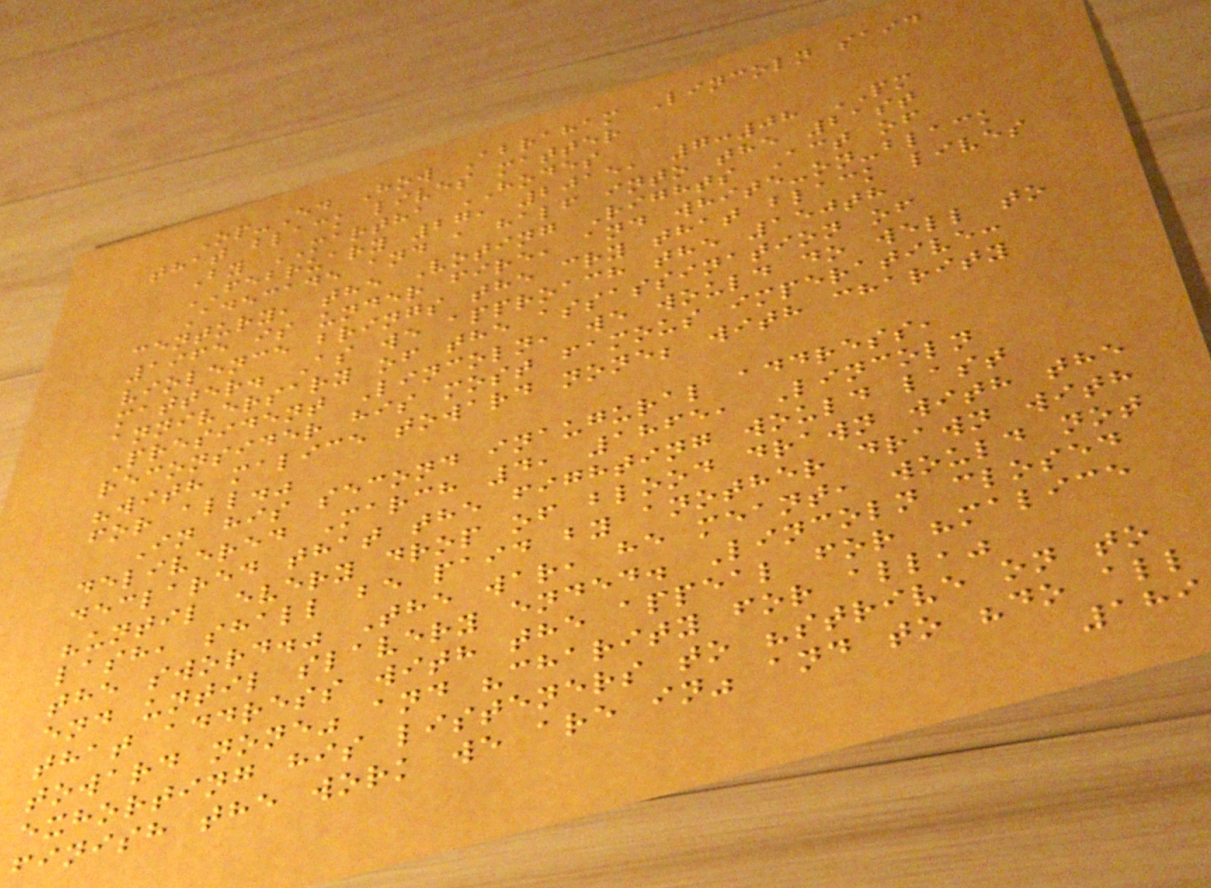Op-Ed How Abraham Lincoln said
that black lives matter
By MARTHA HODES
FEBRUARY 27, 2015, 7:08 PM
Adecade and a half into the 21st
century, the Voting Rights Act of
1965 is under fire, and white-on-black
violence brings the cry that black lives
matter. As we approach the 150th
anniversary of the assassination of
President Lincoln, we would do well to
reconsider his most famous imperative:
"with malice toward none; with charity
for all."
In his second inaugural address,
delivered March 4, 1865, Lincoln
declared that the fighting would last
"until every drop of blood drawn with the
lash, shall be paid by another drawn with
the sword." The war, he meant, would not
end until slavery ended. Lincoln closed
that address with the appeal for "malice
toward none" and "charity for all,"
exhorting his listeners to "strive on to
finish the work we are in" and to "do all
189
